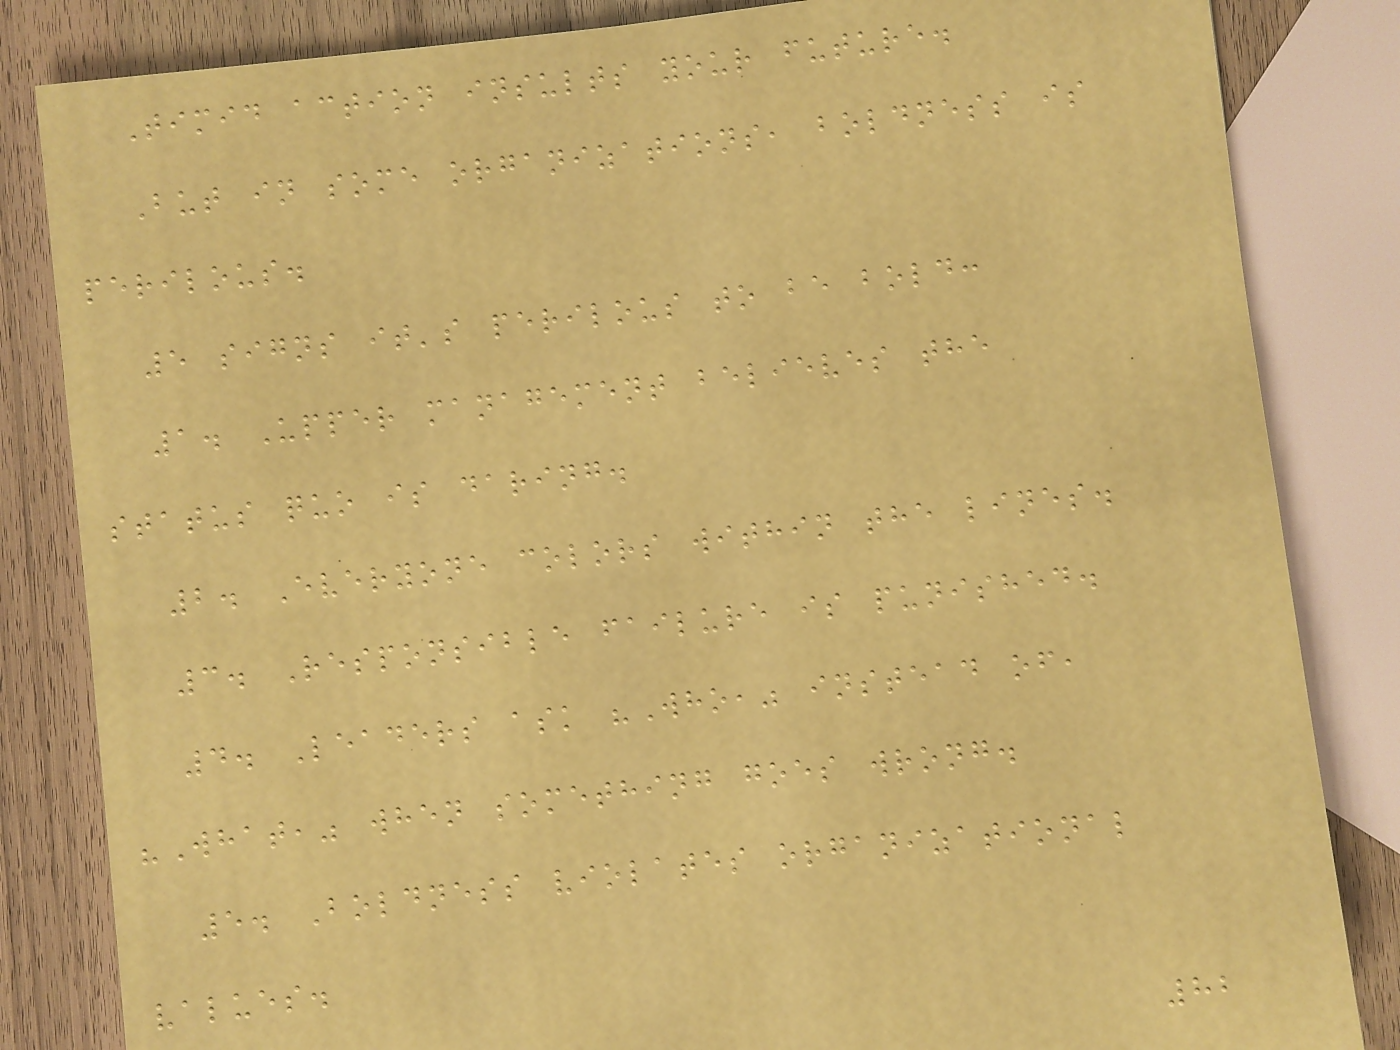Timid action insults your future.
But in some organizations, boldness is
perilous.
5 signs it's perilous to be bold:
1. Upper management believes the
status quo is daring.
2. Everyone colors within the lines.
3. Responsible failure is punished.
4. Leaders ask "Who," instead of,
"What," when something goes wrong.
5. Boldness violates organizational
values.
82
